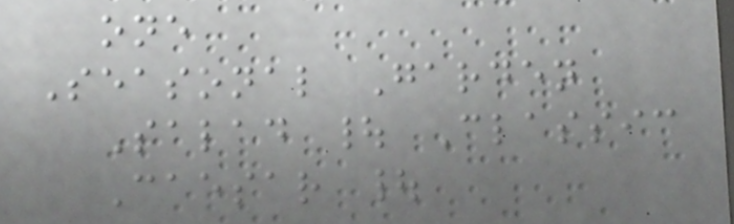one
Seasonal Garden
Salad | Classic
Caesar |
